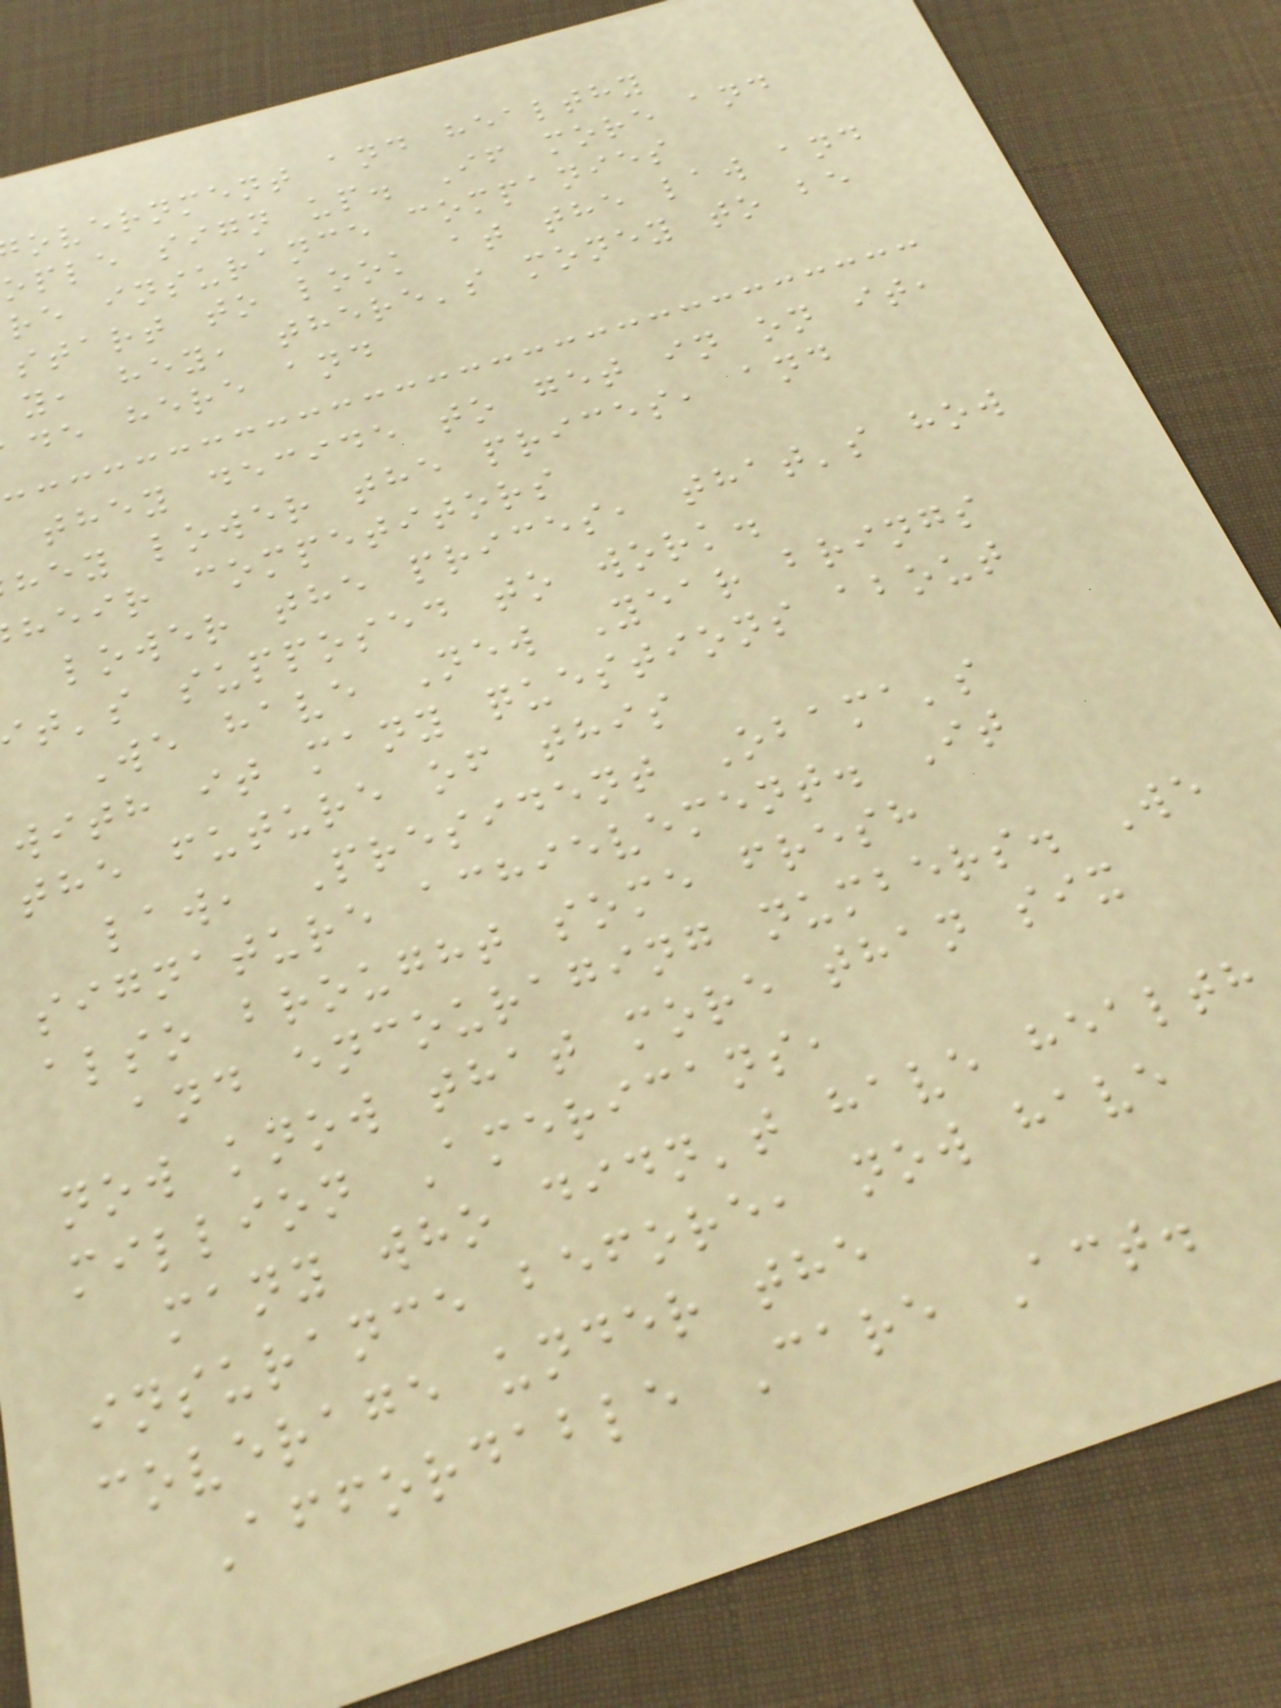overnment and healthy
ople sign up. If more and
re insurance companies
start to look at the law and
y, hey, there's money to be
de here and
they decide to get in on it,
hey lower the prices, and
heir competitors
lower the prices, that's how
t's supposed to work.
We have New Year brings
with it many questions about
the future of this
law, President Obama's
signature achievement. It
also brought some fresh
and encouraging numbers. We
now know that more than six
million Americans,
many who didn't have health
insurance before, now have
coverage under the
Affordable Care Act.
